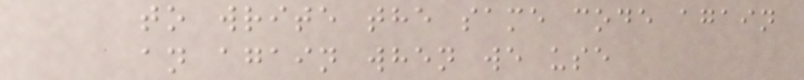to write the same code again
an again when we use
